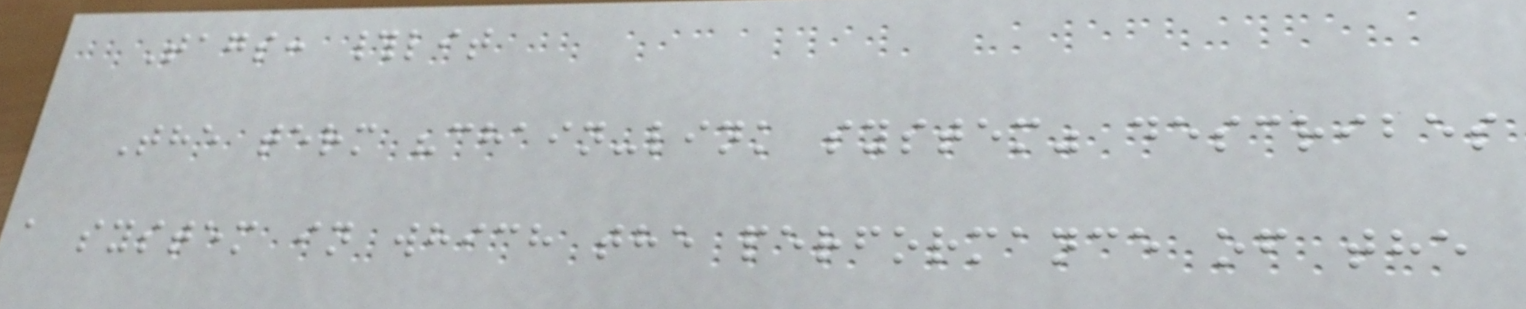Tags: #lit
The term "chain-link system" describes
a system in which the performance of the
